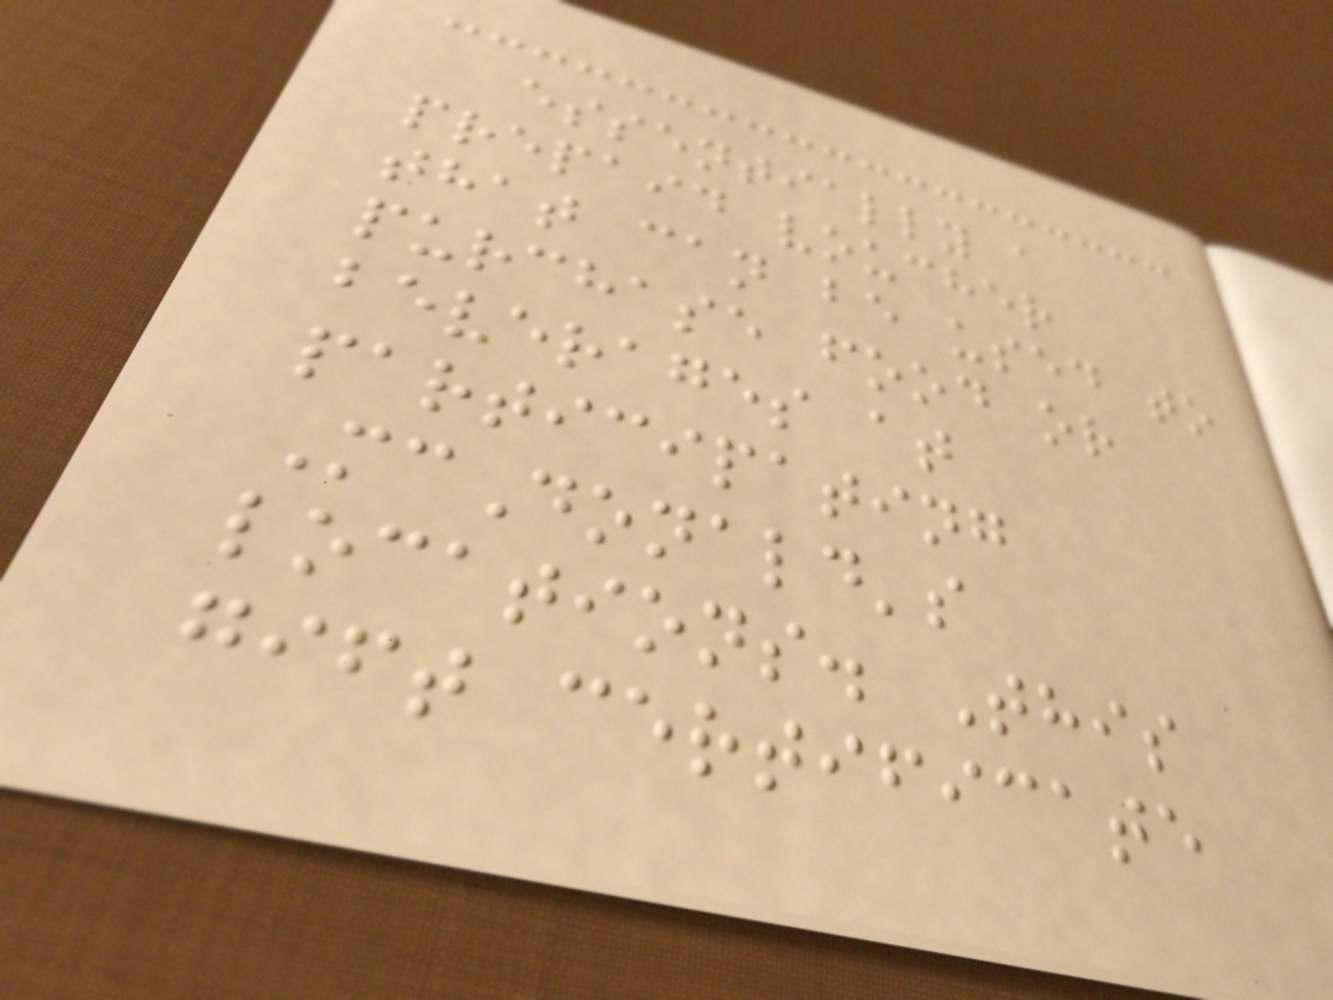essentially a
prepaid voucher
that can be used to
purchase food or
beverages at
participating
McDonald's
locations. This
gift certificate
